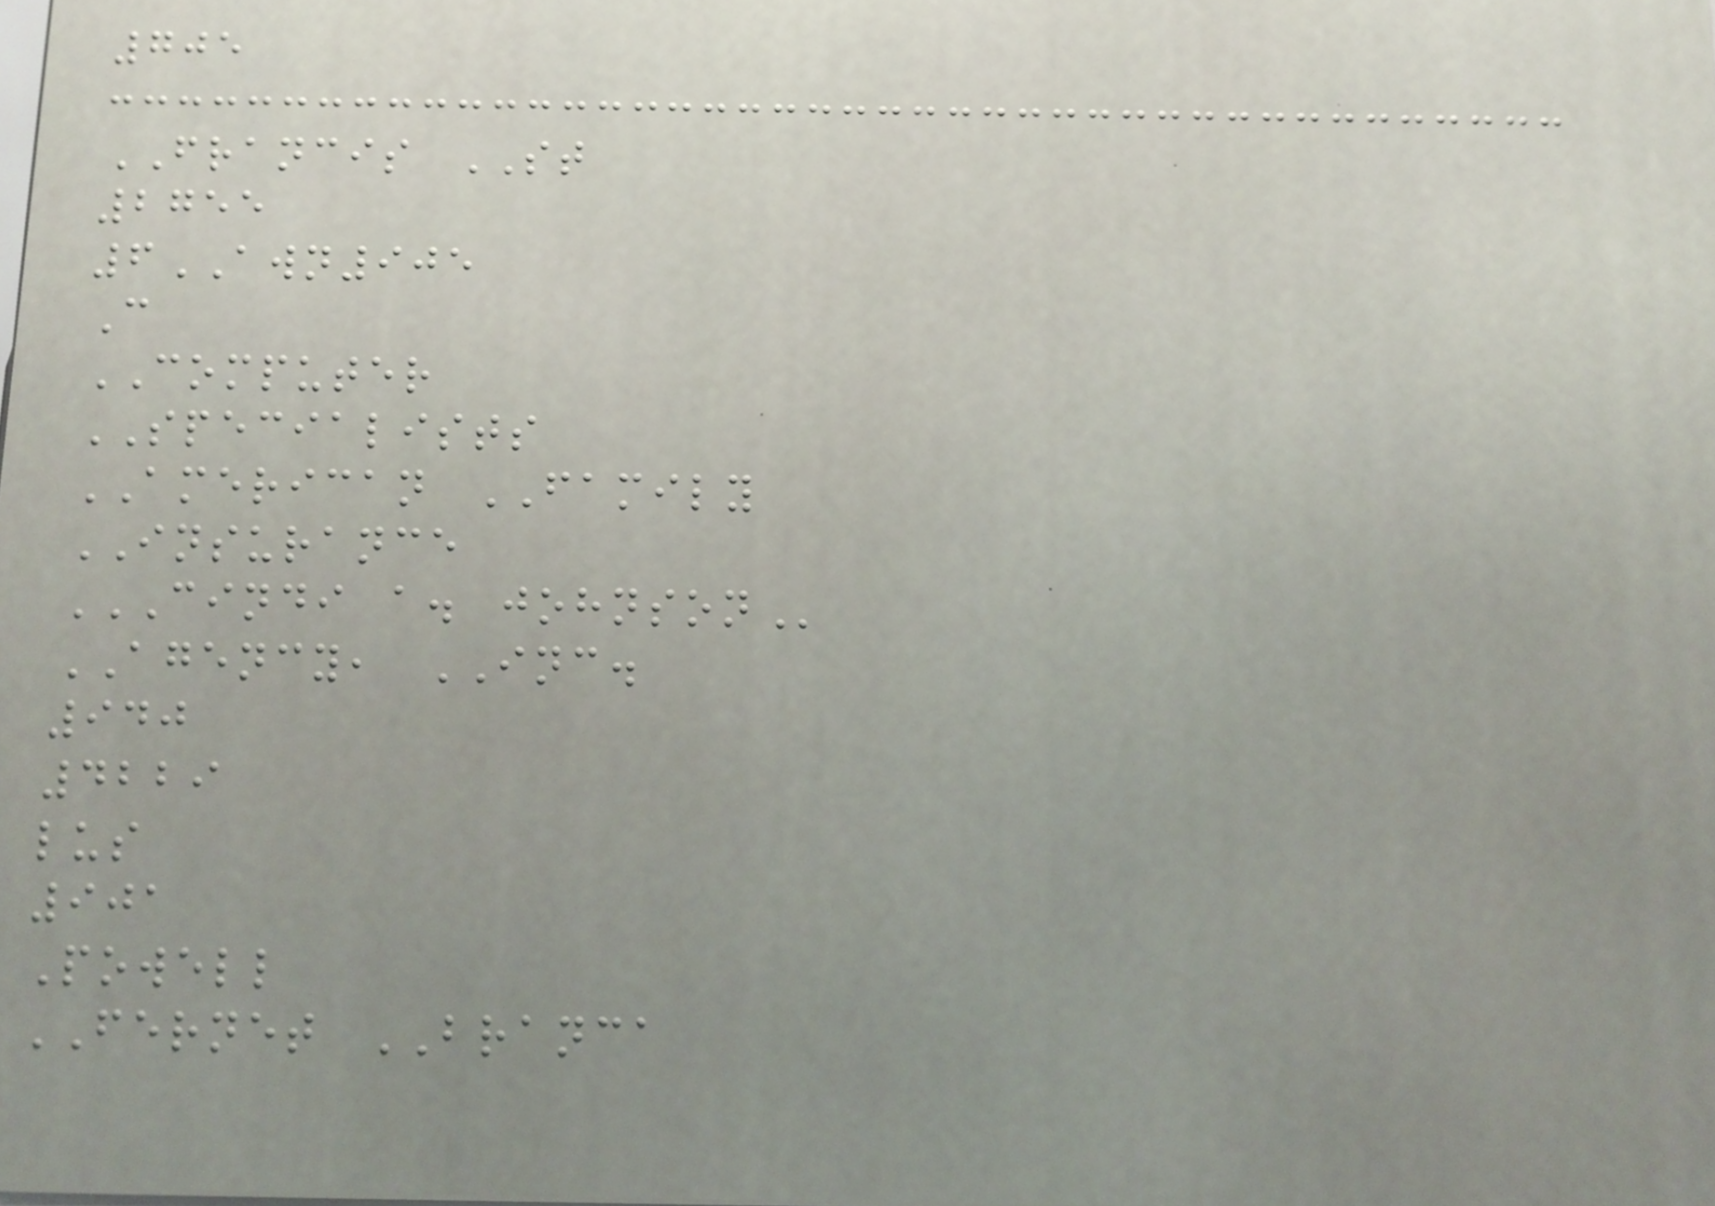705
FRANCIS ST
2755
6AWN905
C
COMPUTER
SPECIALISTS
AMERICAN FAMILY
INSURANCE
CINDI A. JOHNSON
AGENCY, INC.
940
4229
lus
901
Powell
FERNET BRANCA
